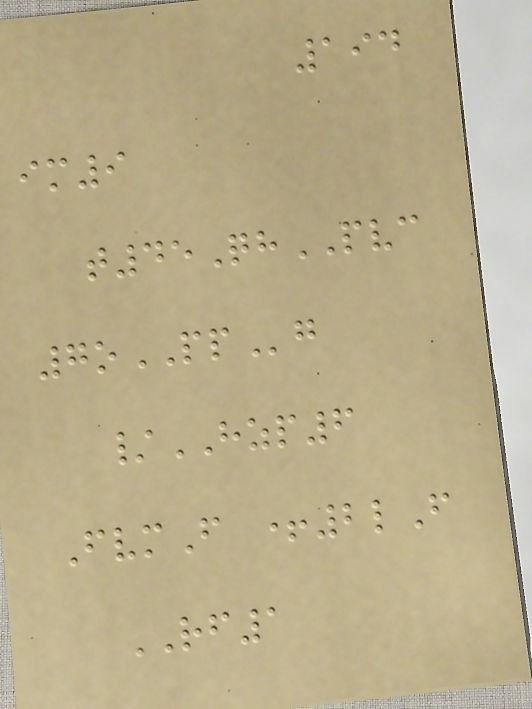194
im9
t45QhPVC
7oPPg
/HZP6
FvmF +2lF
RF1
